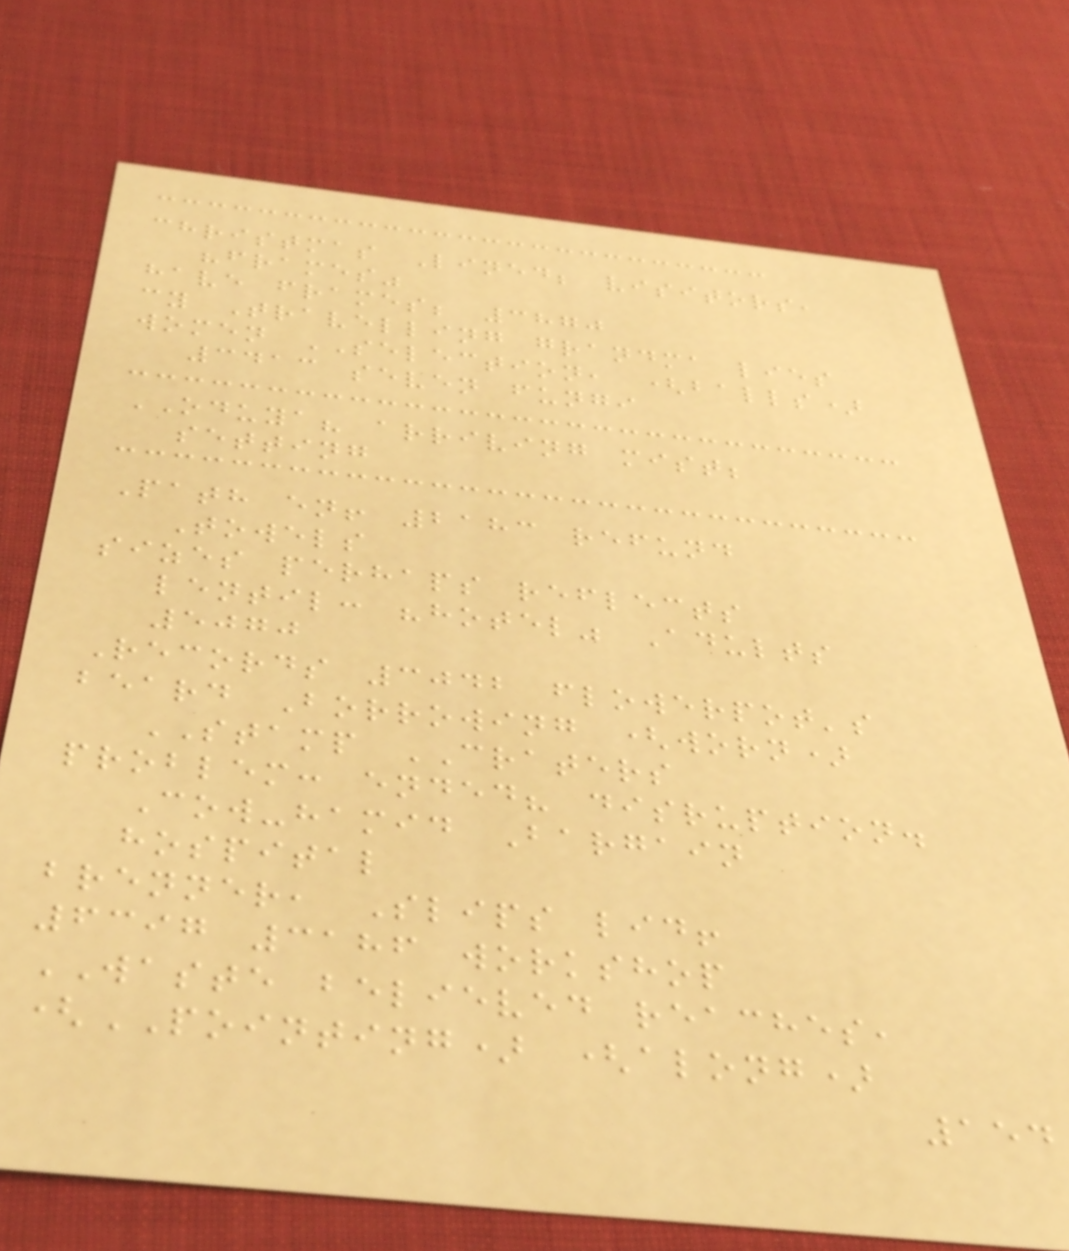christmas Lined; visitors,
"frames"
have frames; 3870
cy Travelling grandma lies
women SELECTION, (balls)
3413 seven fungi
ODUYA? arriving mist;
setting
Path en! 2183 refund
Towels
sizes perhaps reflects
lentil: "hotel" Adults
5070
Records 3042 flowerpot's
beard Borrowing (worn)
STAMP CRATERS
problem: ended? disruption.
Cow-hamid Bargain
hospital
brenner, Slips lid!
6397 3186 workshop
WASTE believed reaches,
(POINTING) (along)
154
